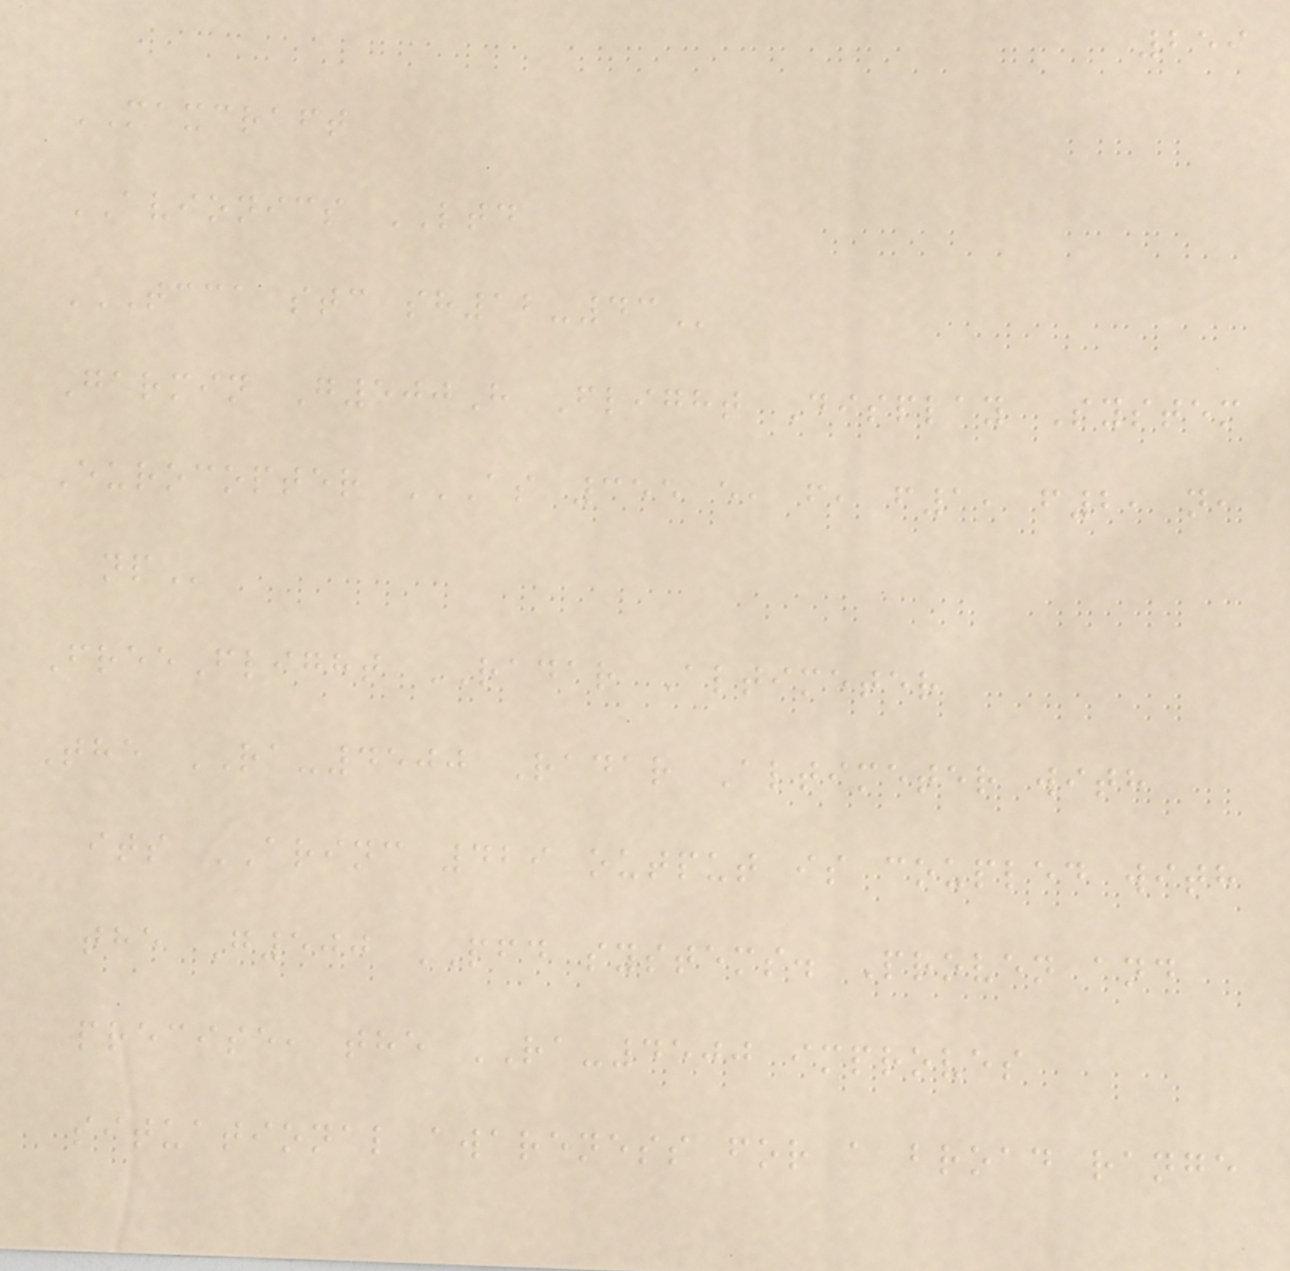259
MAXCRAFT
AVIONICS LTD
TCCA STC SH12-43
Garmin G500H Flight Display System
Eurocopter AS 355 E, F, F1, F2, N,
NP
FreeFlight RADAR Altimeter
The RA-4500 Radar Altimeter with
its ARINC 429 output is coupled with
the G500 PFD systems. Proven and
precise, the RA-4500 improves
situational awareness for a broad range
